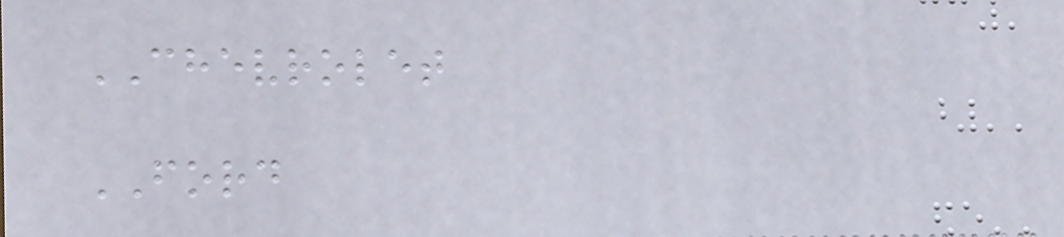CHEVROLET
FORD
